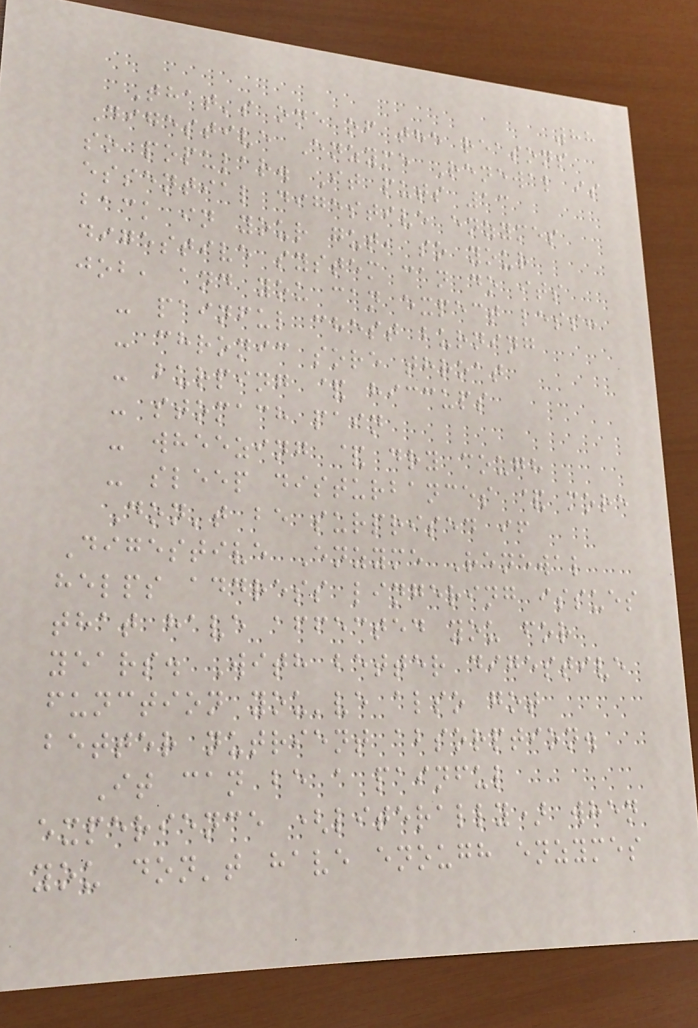88
That's one of the reasons
Digestive Enzyme Renewal is
so popular. It puts 13
essential digestive enzymes
back in your gut, so your
digestive system can do its
job, and you can expect less:
- painful chest burning
- chronic sore throat
- burping & hiccups
- stomach pain
- wheezing & dry cough
- sleep disturbances & more
Don't be surprised if
Digestive Enzyme Renewal
helps address lingering issues
that have affected you for
years. With better digestive
function you've also got
better nutrient absorption.
It can be a painful
experience (literally) when
you don't have enough enzymes
